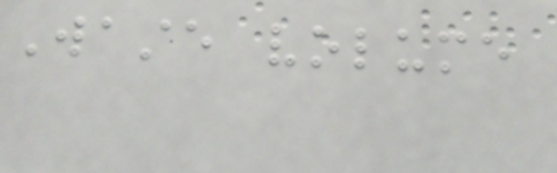Waste volume
